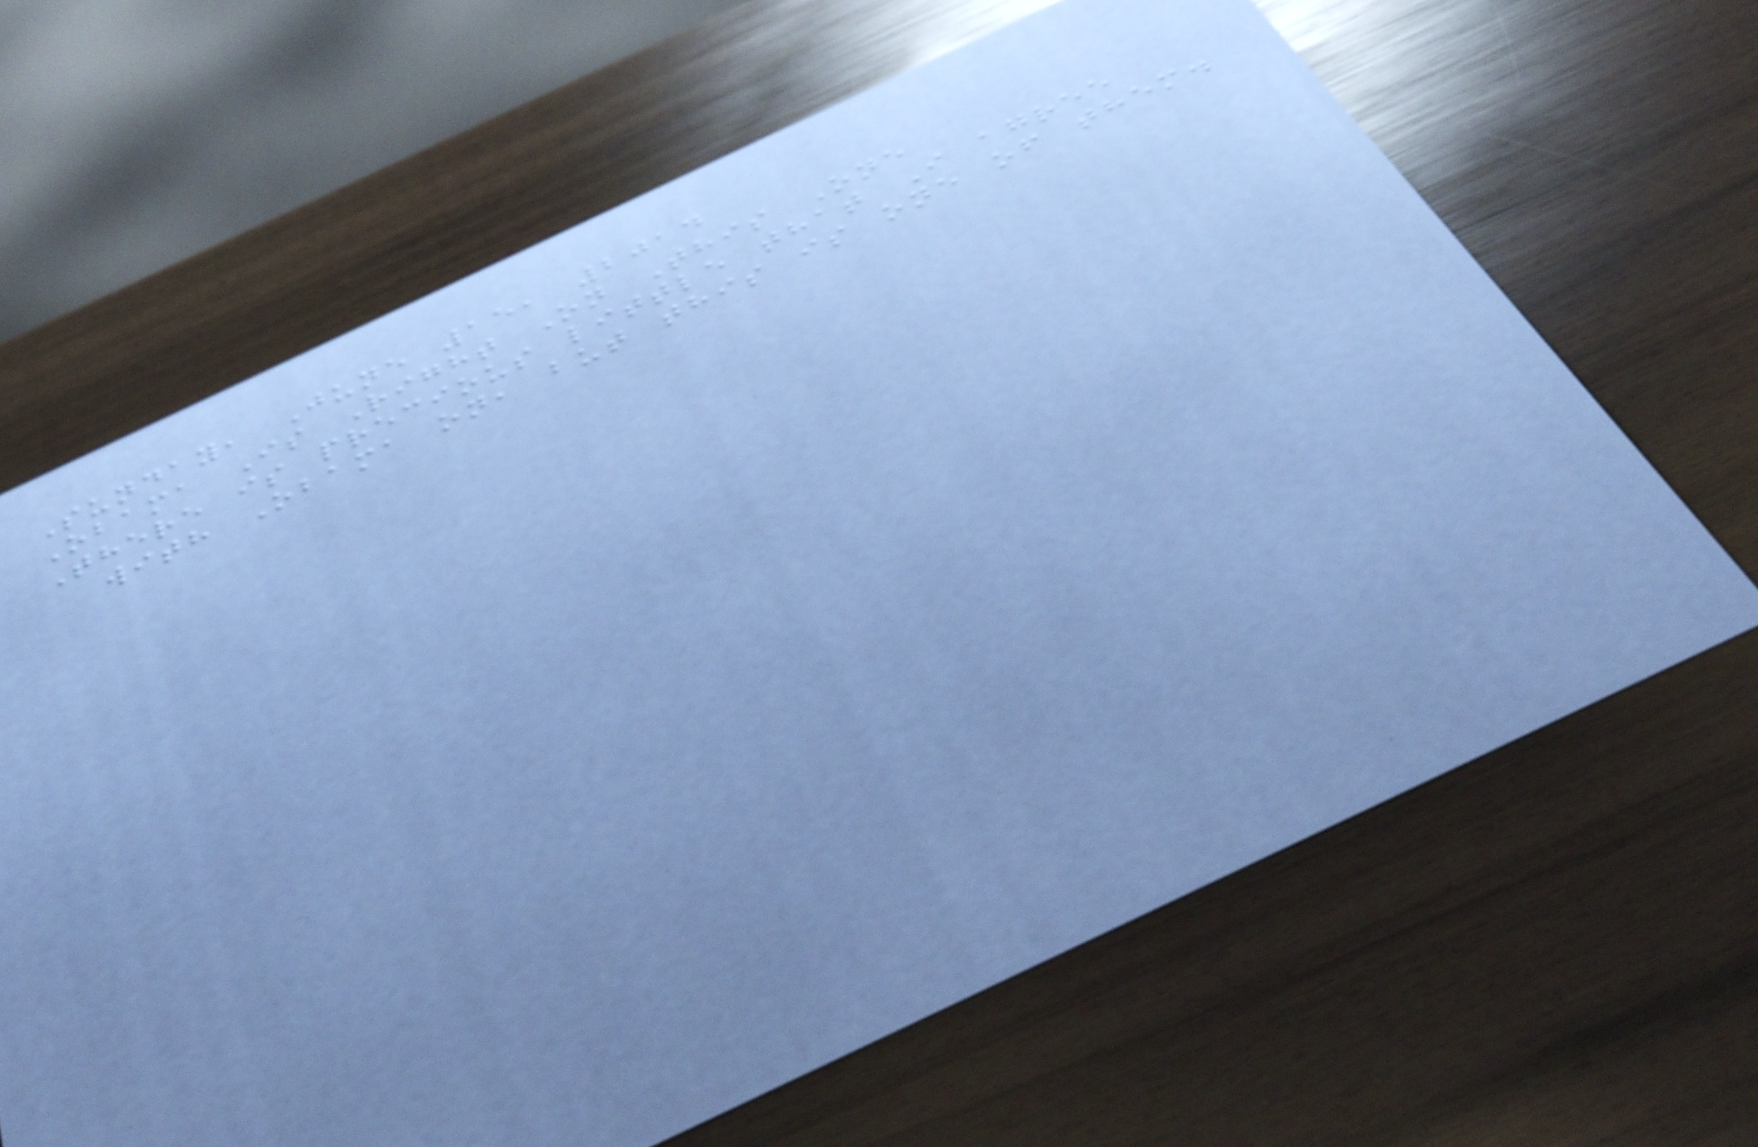Sunday, June 15, 2014
Obama Is Right On This One
There is precious little that I agree
with Obama on, but this is one of them.
